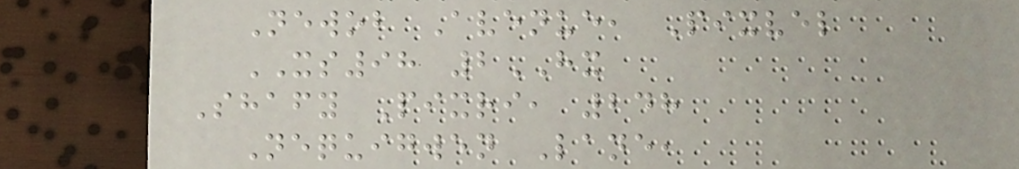Newob Avenue, Pixvel
XS98 2HX
Shafy Pixri, 248
Nequigwen Lane,
